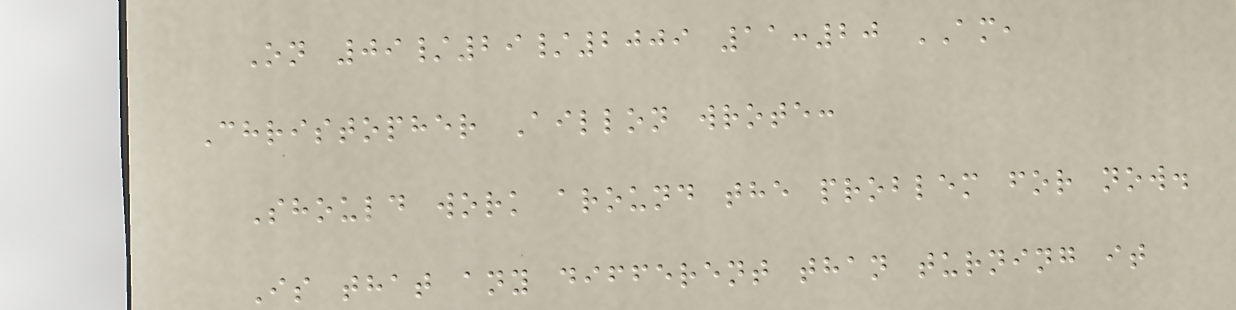On 09/29/2009 11:20 AM,
Christopher Aillon wrote:
Should work around the problem for now.
Is that any different than turning it
